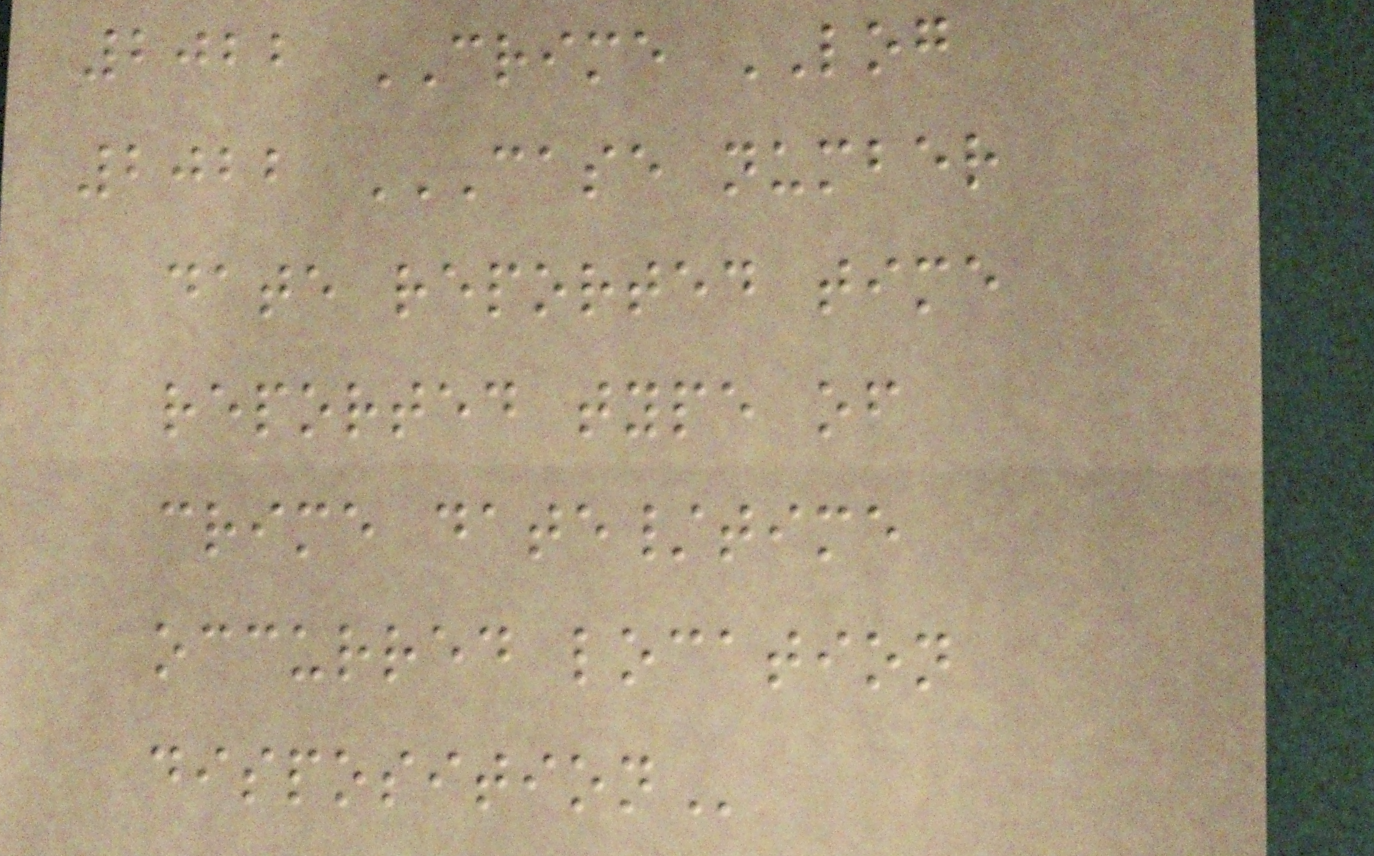2022 CRIME LOG
2022 CASE NUMBER
DATE REPORTED TIME
REPORTED TYPE OF
CRIME DATE/TIME
OCCURRED LOCATION
DISPOSITION
